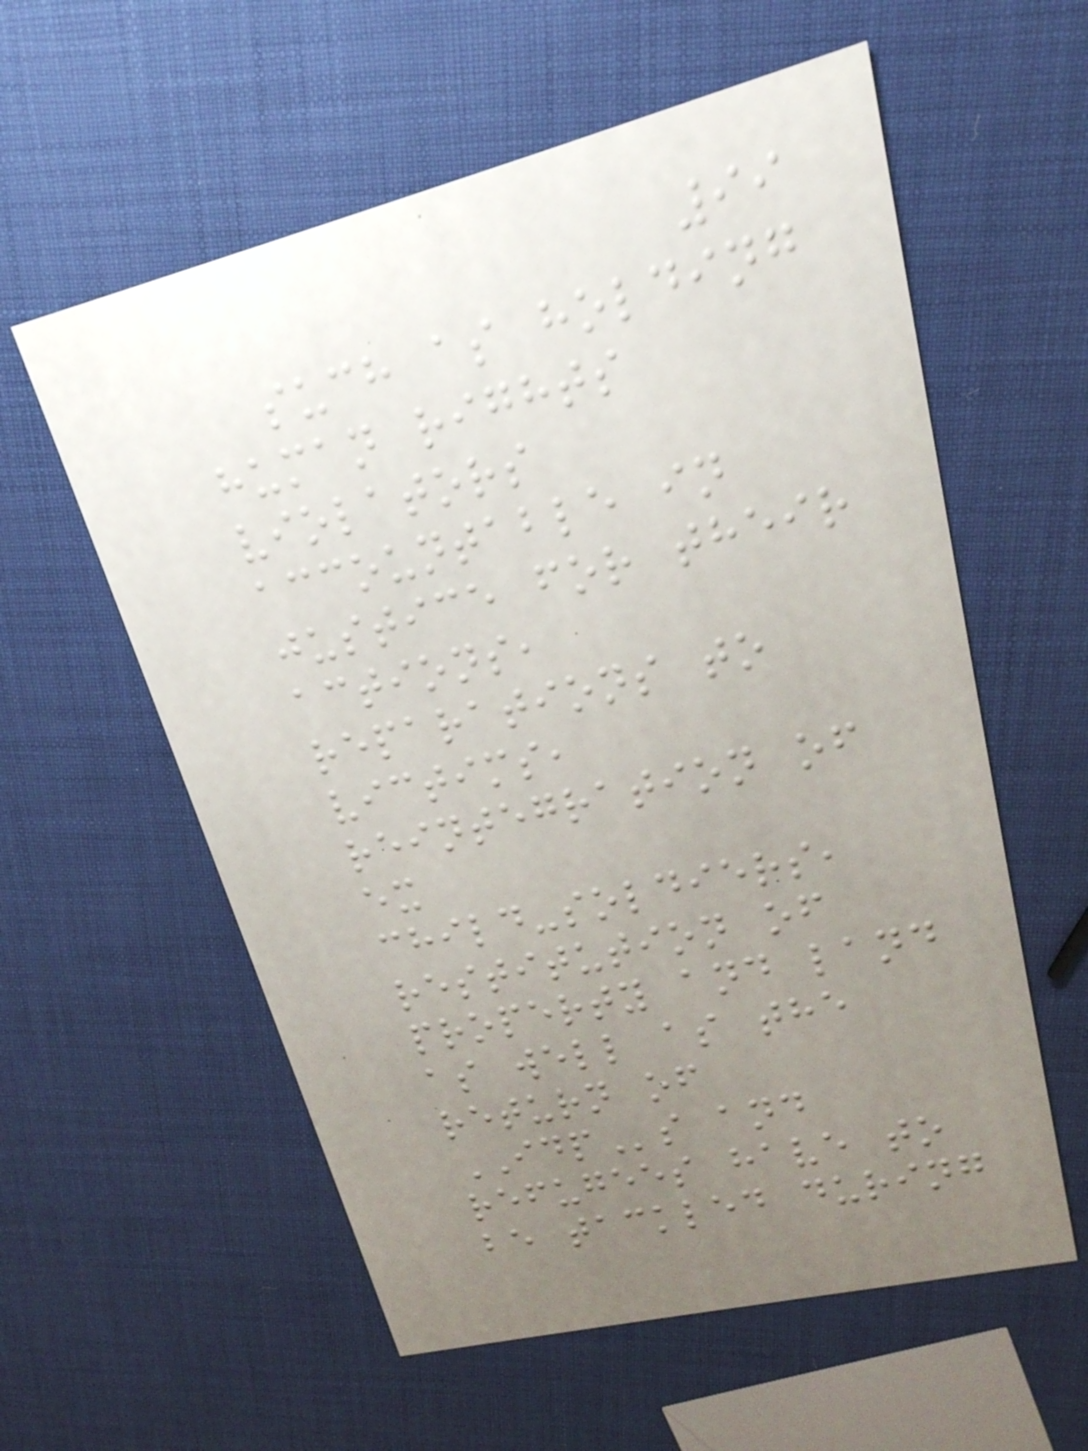99
such as holding
human rights
violators
accountable in
justice for their
actions,
reparations to
victims,
reintegration of
ex
child-soldiers,
restitution of
property and land
as well as the
return of
IDPs and
refugees have to
be tackled during
